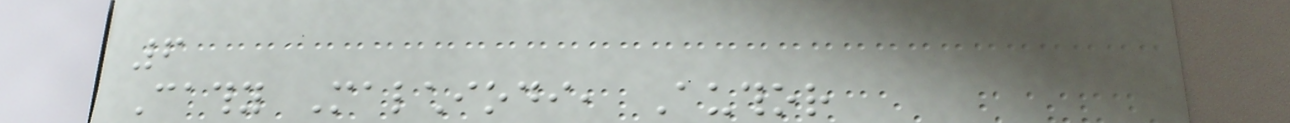6
Cathy Malchiodi, Author
